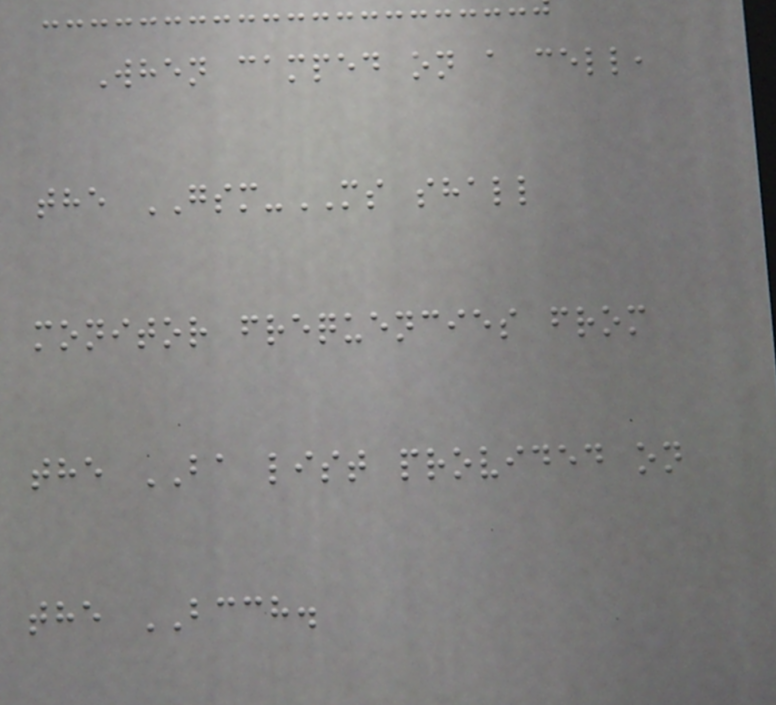When camped on a cell,
the GSM-MS shall
monitor frequencies from
the BA list provided on
the BCCH.
